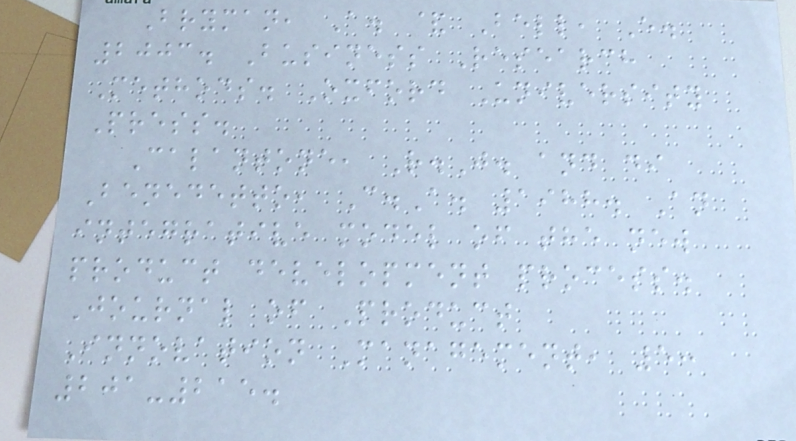Bryman, A. & Bell, E.
2003. Business Research
Methods. Oxford University
Press.
Calantone, R.J. and di
Benedetto, C.A. 1988. An
integrative model of the new
product development process.
Journal of Product
Innovation Management, 5:
201-215.
